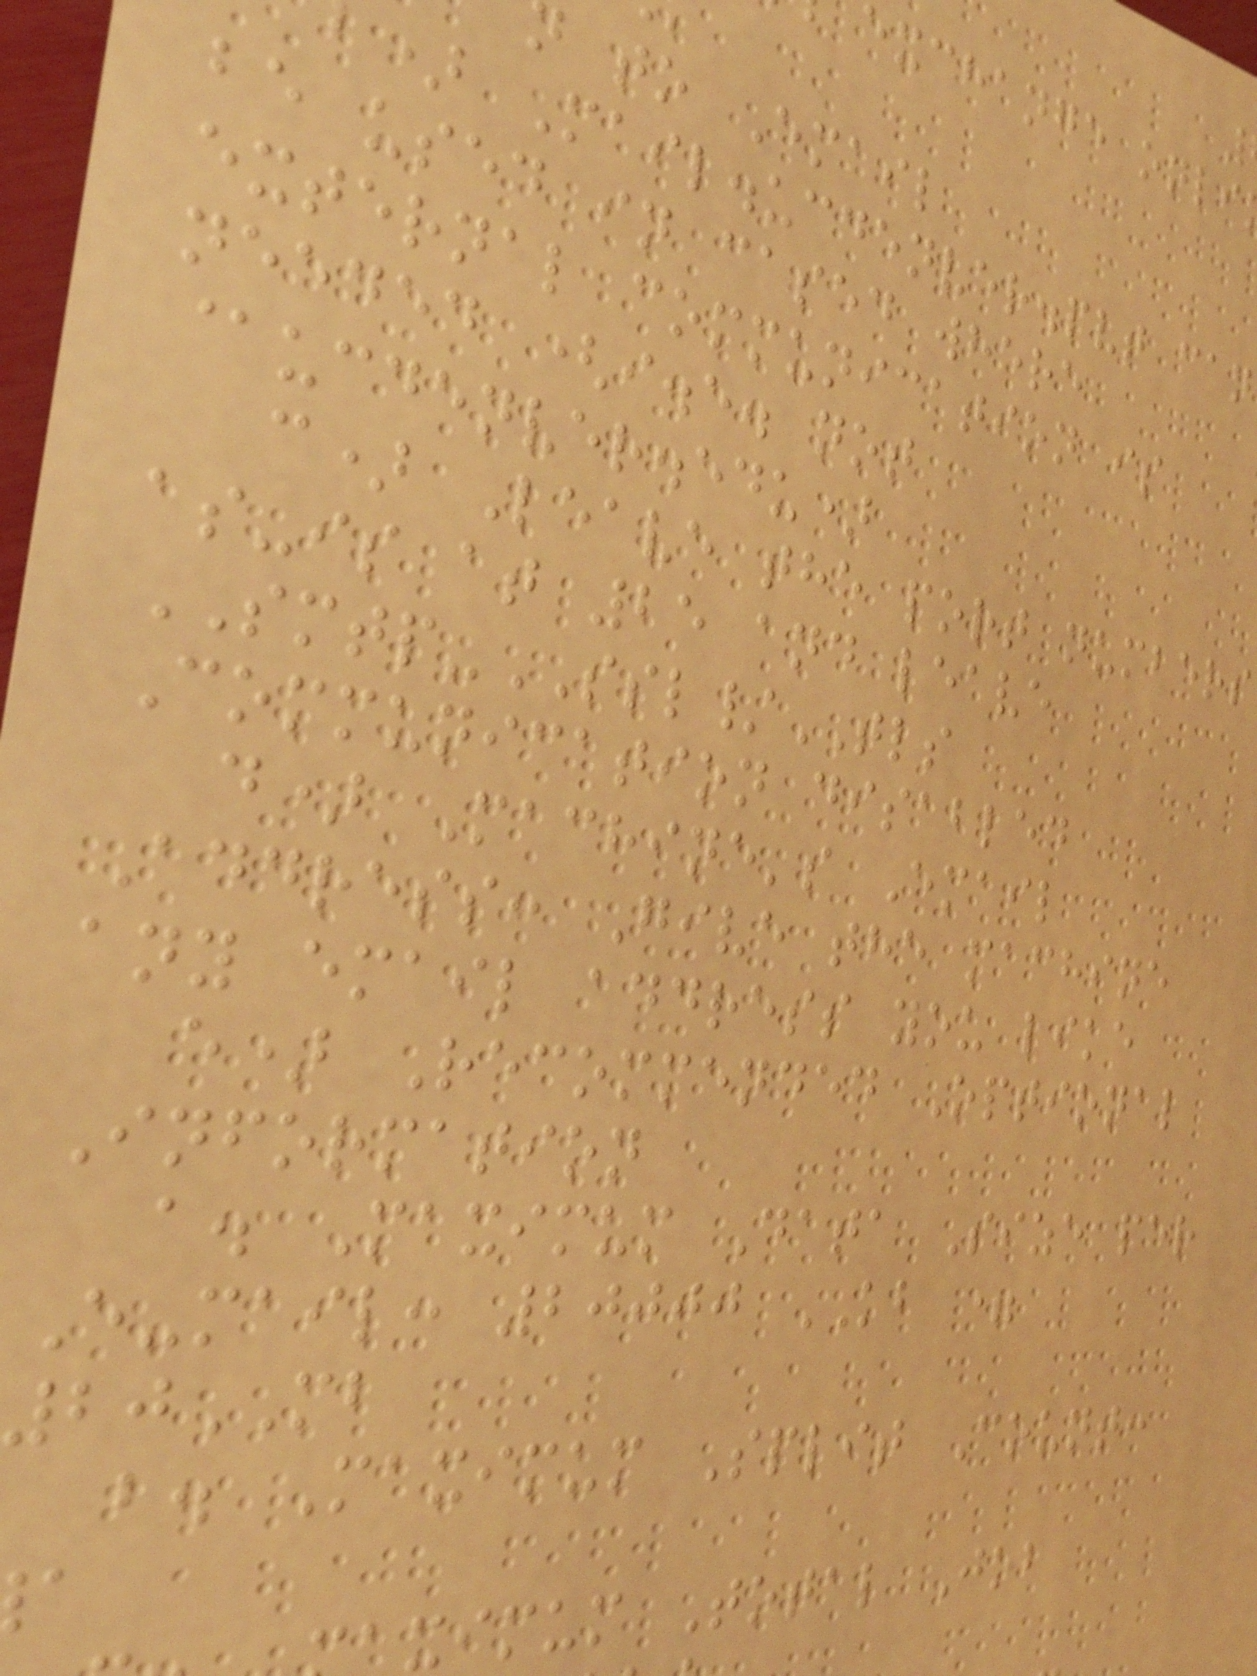exchange
to Email
) Mail.ucdenver.pvt can
be used in cased where
external communication is
needed (i.e. not
@ucdenver.edu)
c) Leave the port numbers
as-is at 25 and leave
SMTP-SSL/TLS
Communication disabled
d) Machine's Email
Address: Give the machine
any email address you like
e) Recommended Optional
Information
a. Maximum Data Size per
E-mail: 20000 KB =
20MB
b. Maximum Split Count:
ximum Total Job
